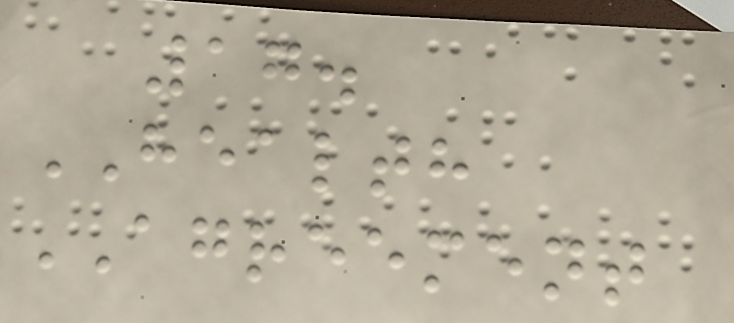17.
HEALTH
AGREEMENT
